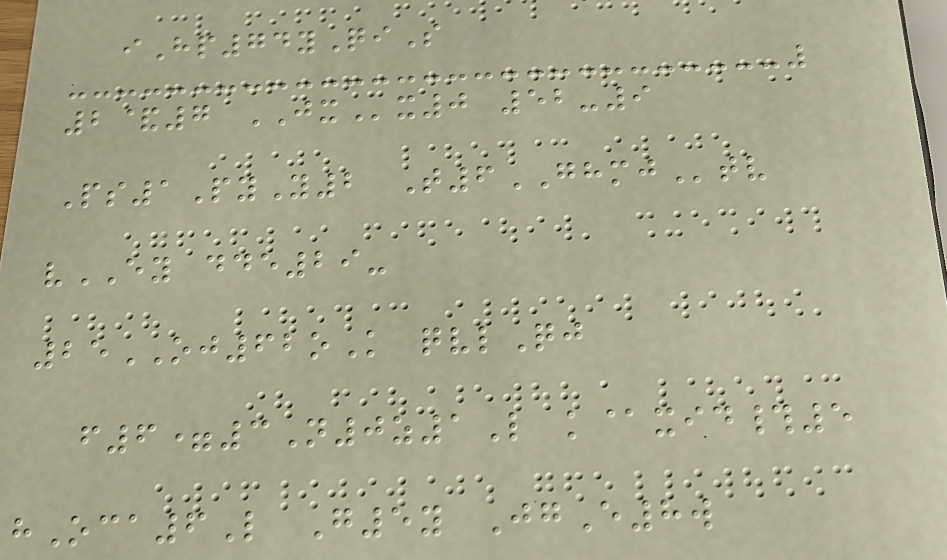iHp74yQiS
2&7 JXx0 52-9
Ps1PyY2 T6GHMJtv
vEY dde29-
25OJ62oK qvlQj
f6=3N0z1L k@xid#5
hOca6L G5y JgE8w
